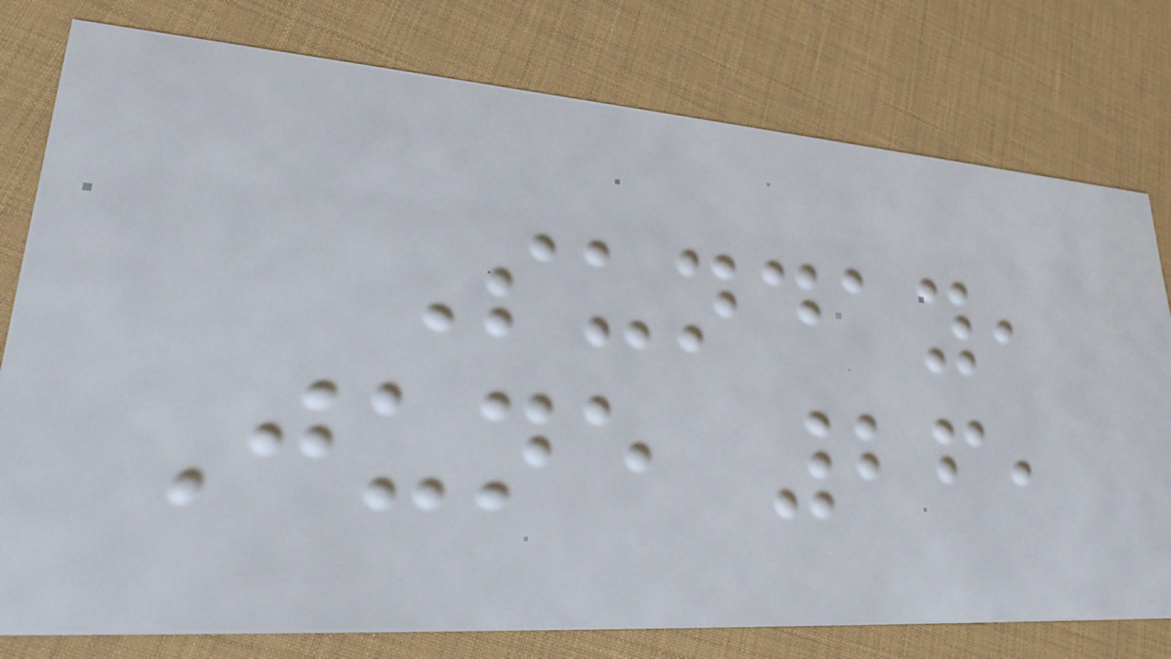Sunday,
June 26,
